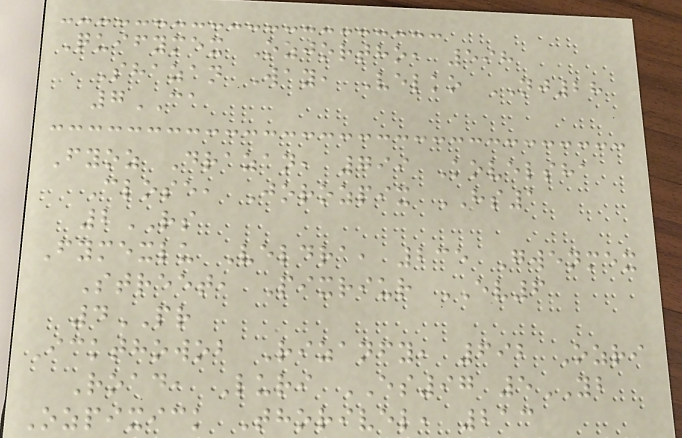Quifymex Ozjortho, 598
Shazan Way, Velko NJ28
7CA
Fyoz Drazan, 799 Kovelsha
Close, Jorozpix HS1
2RS
Fymexlu Veldra, 235 Gwenmex
Street, Pixriur EV6
4PR
Ickthowob Rizanfy, 692 Ozri
Road, Luri ES97 5YB
Ozpixick Thorivel, 213
